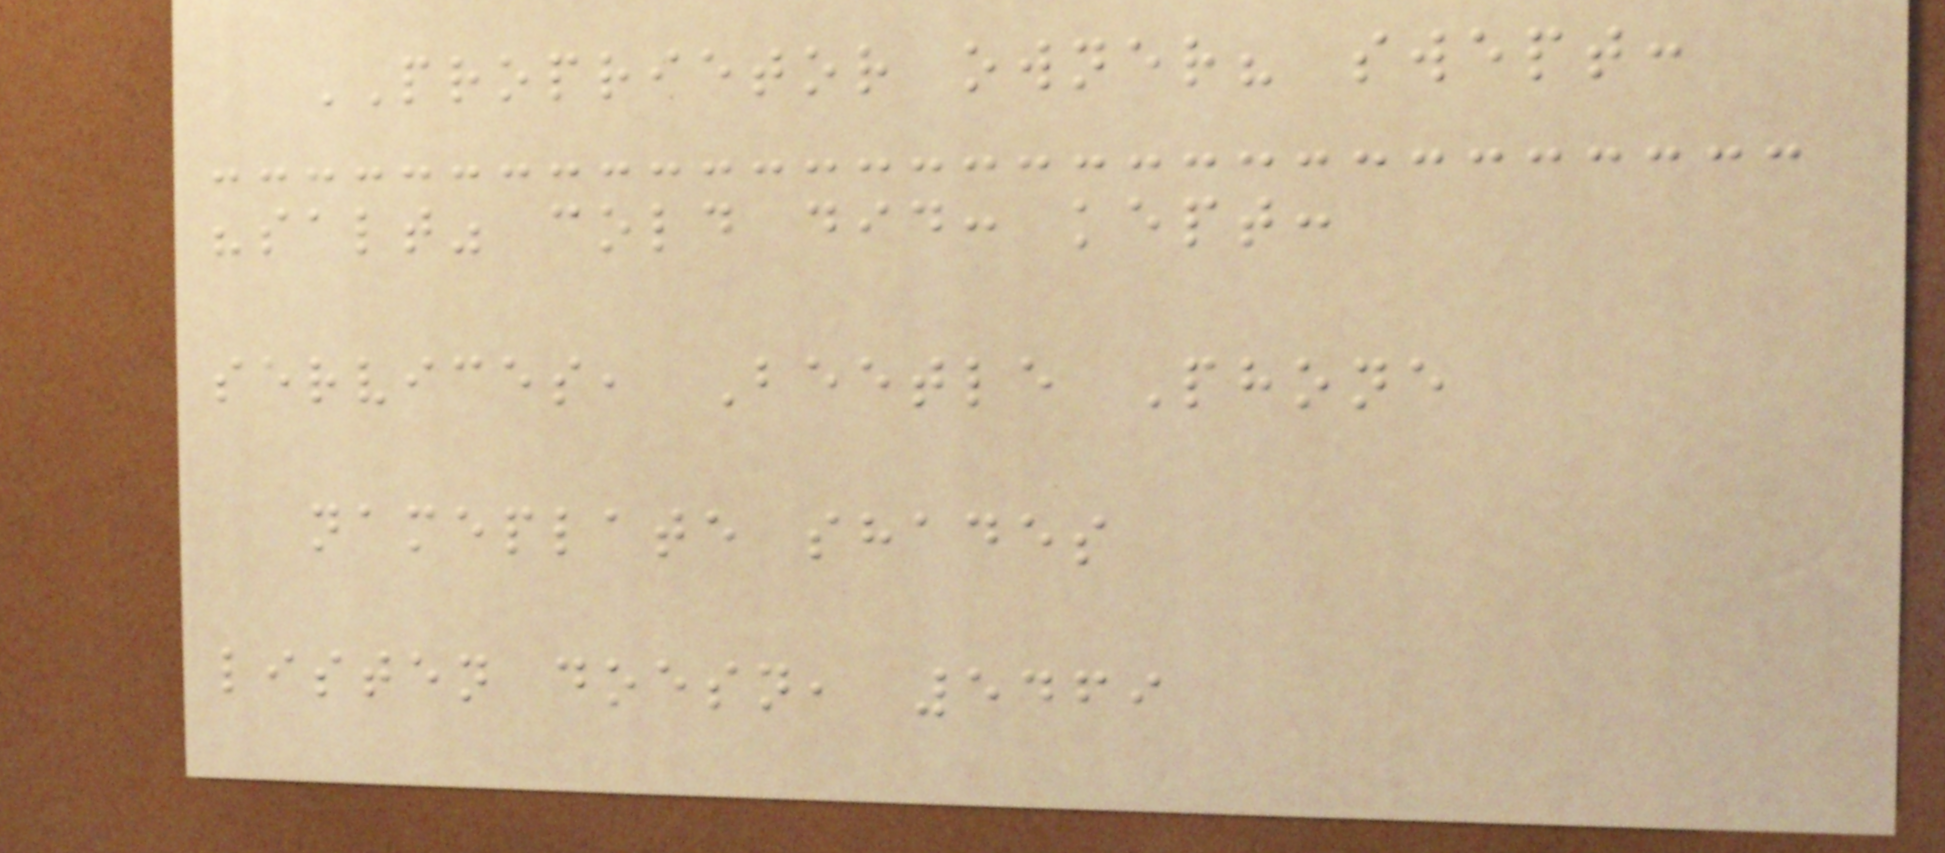PROPRIETOR owner? swept:
"salt" cold did: kept:
services, Beetle Phone
nameplate shades
listen doesn, 5469
